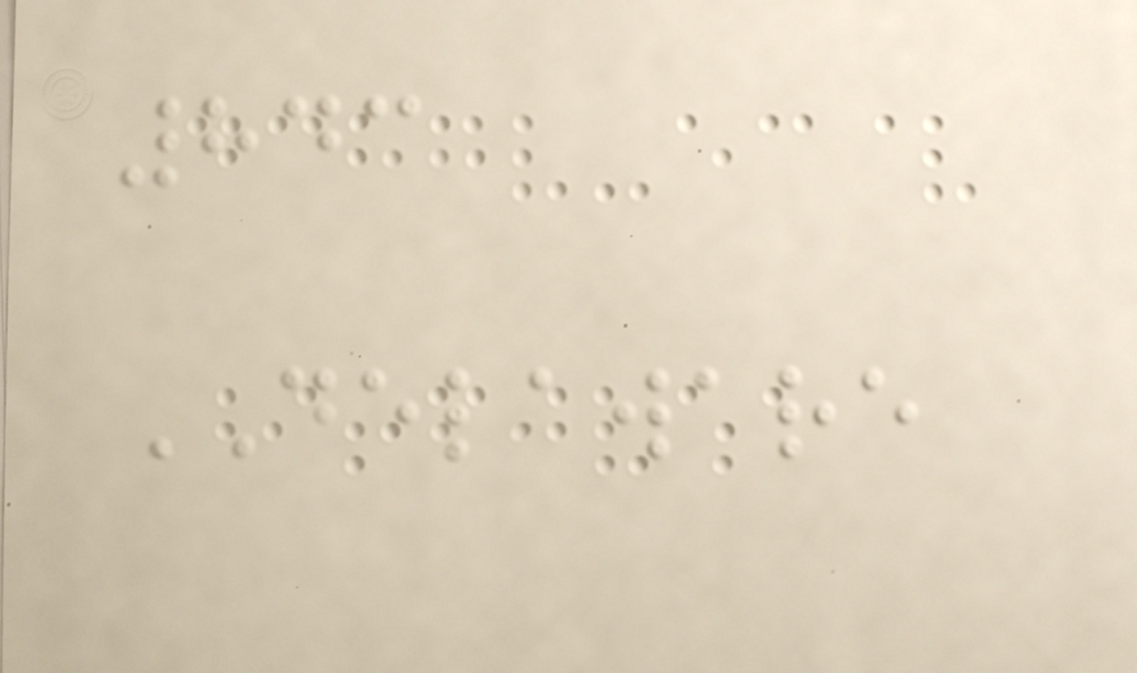843
DELAWARE
